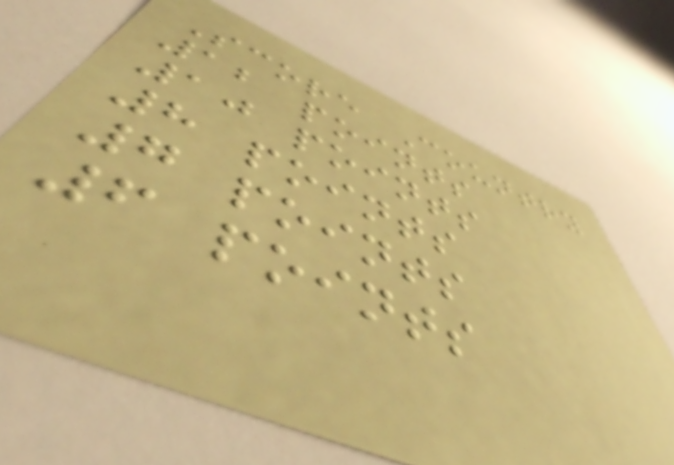Score Country
12 points
10 points
8 points
7 points
6 points
